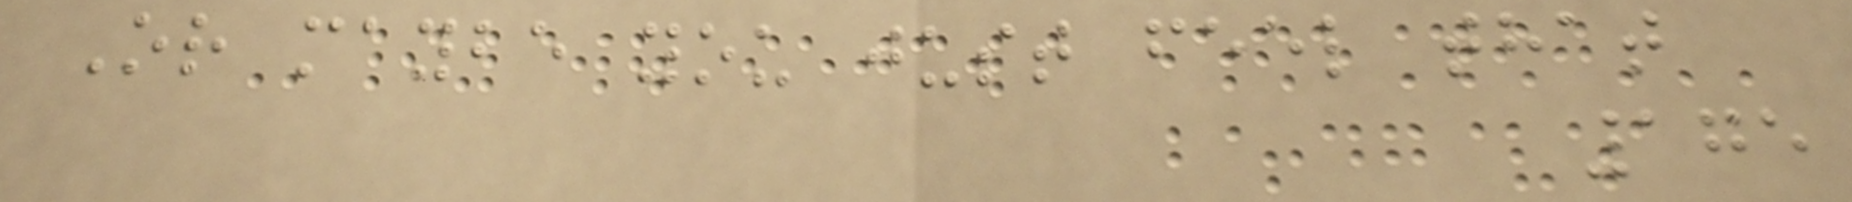Or maybe you just feel that
175
